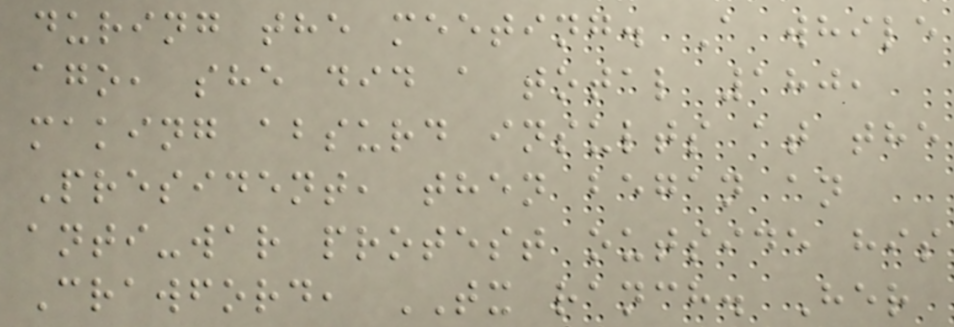during the meeting. A while
ago, she did a total 180,
making absurd insults at the
President, then began an
anti-war protest outside his
Crawford, TX ranch. Her
